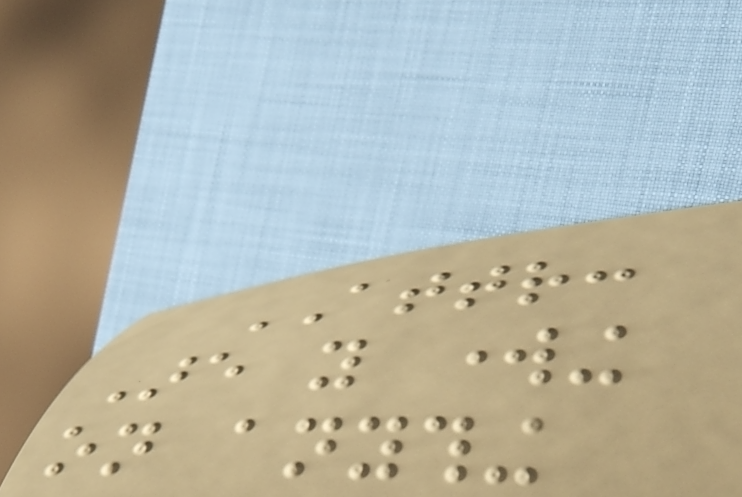ATTR:
Are you working
on anything
